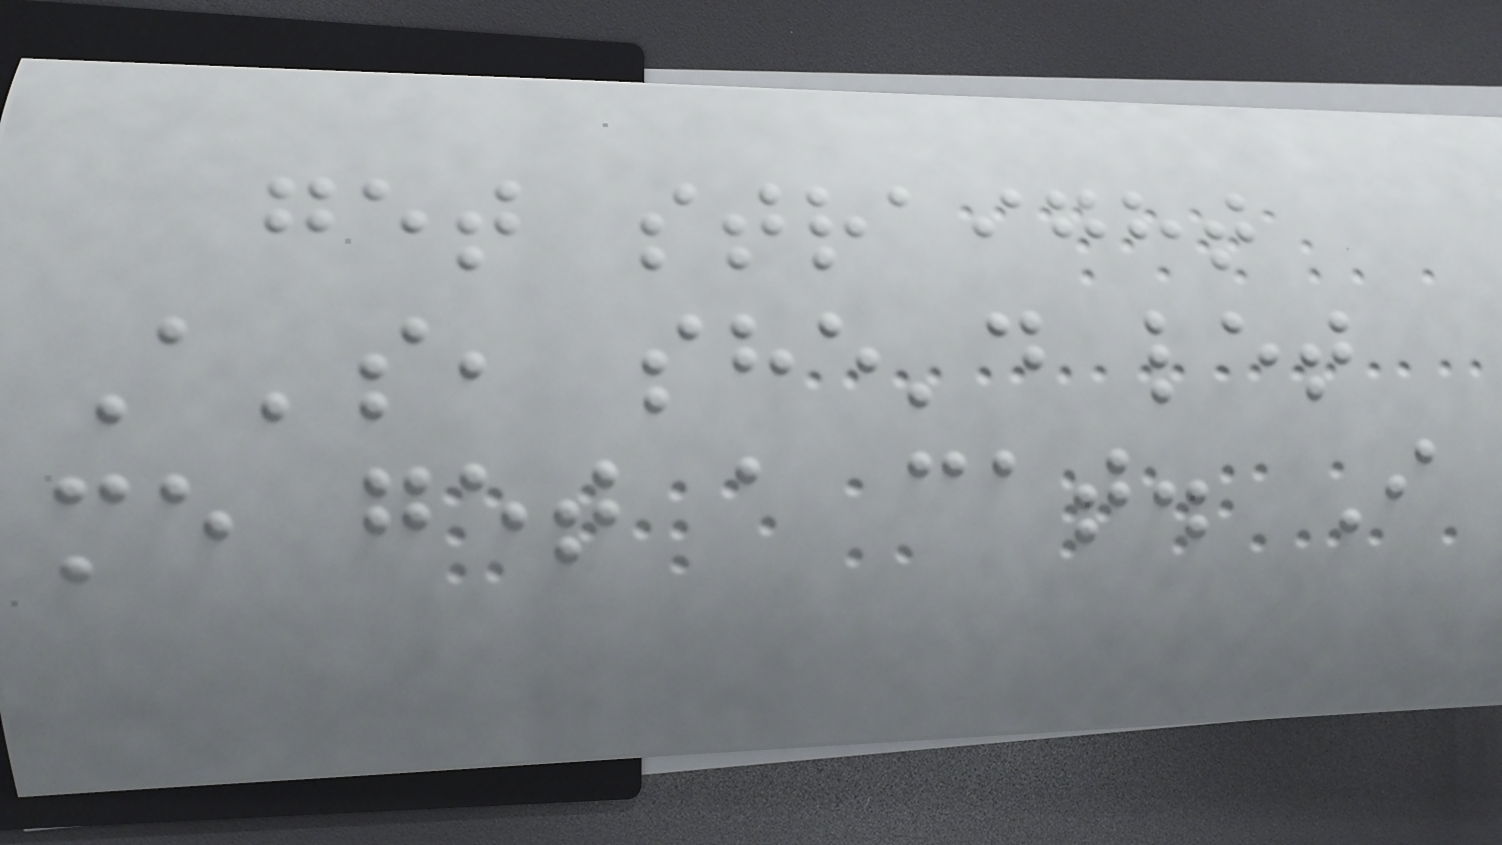get straight
A's, she'd let
me get a cat. I
